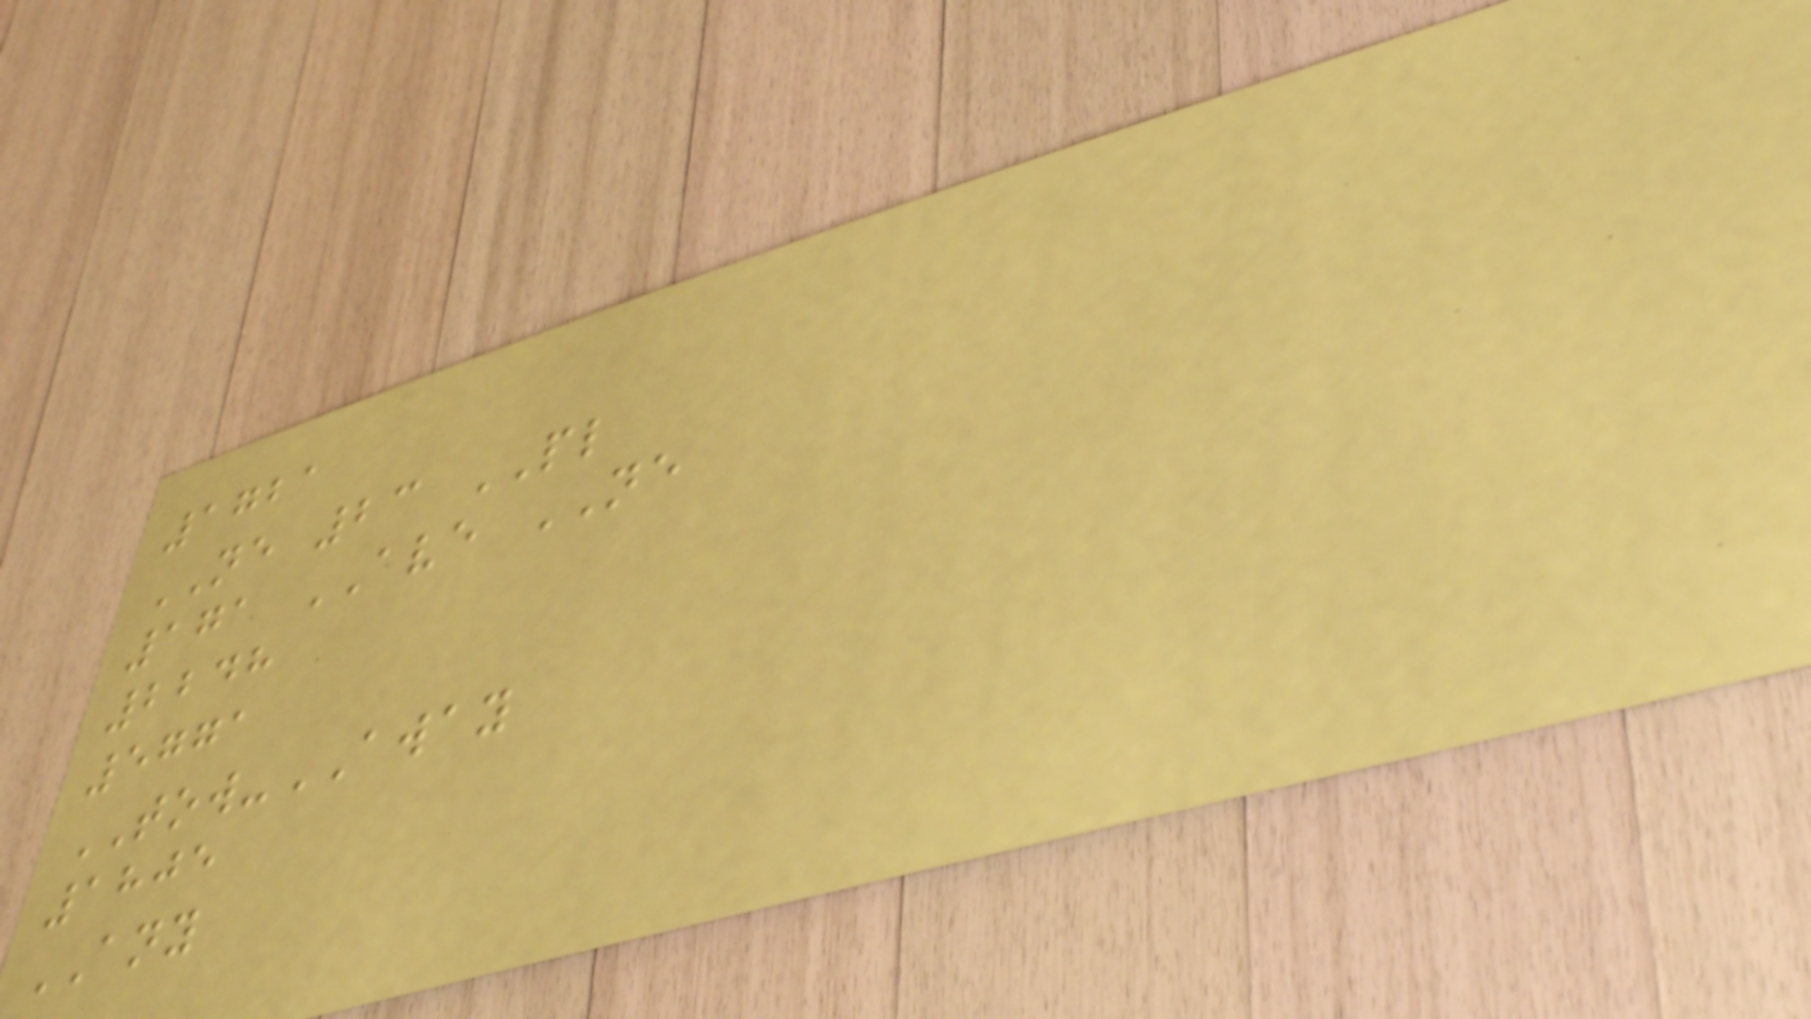1721
NE 23 PL
171 AVE NE
2248
5771
TOW-AWAY
1805
ANY
